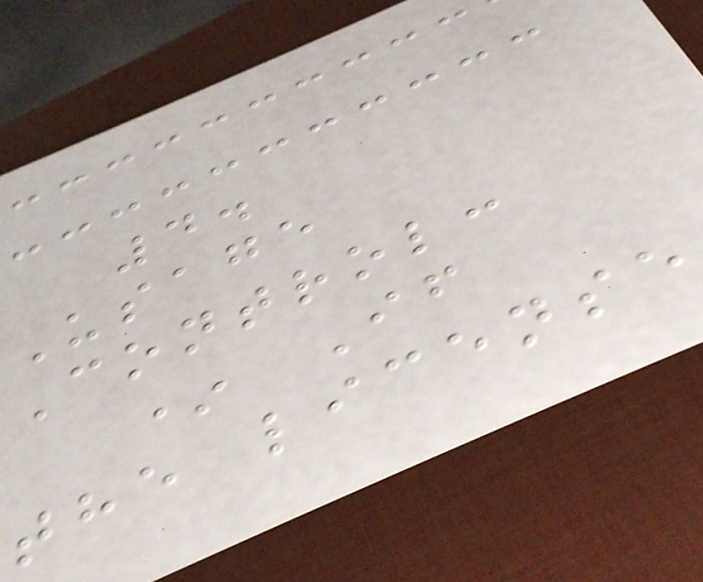4.
Usage
Control:
* If
the license
